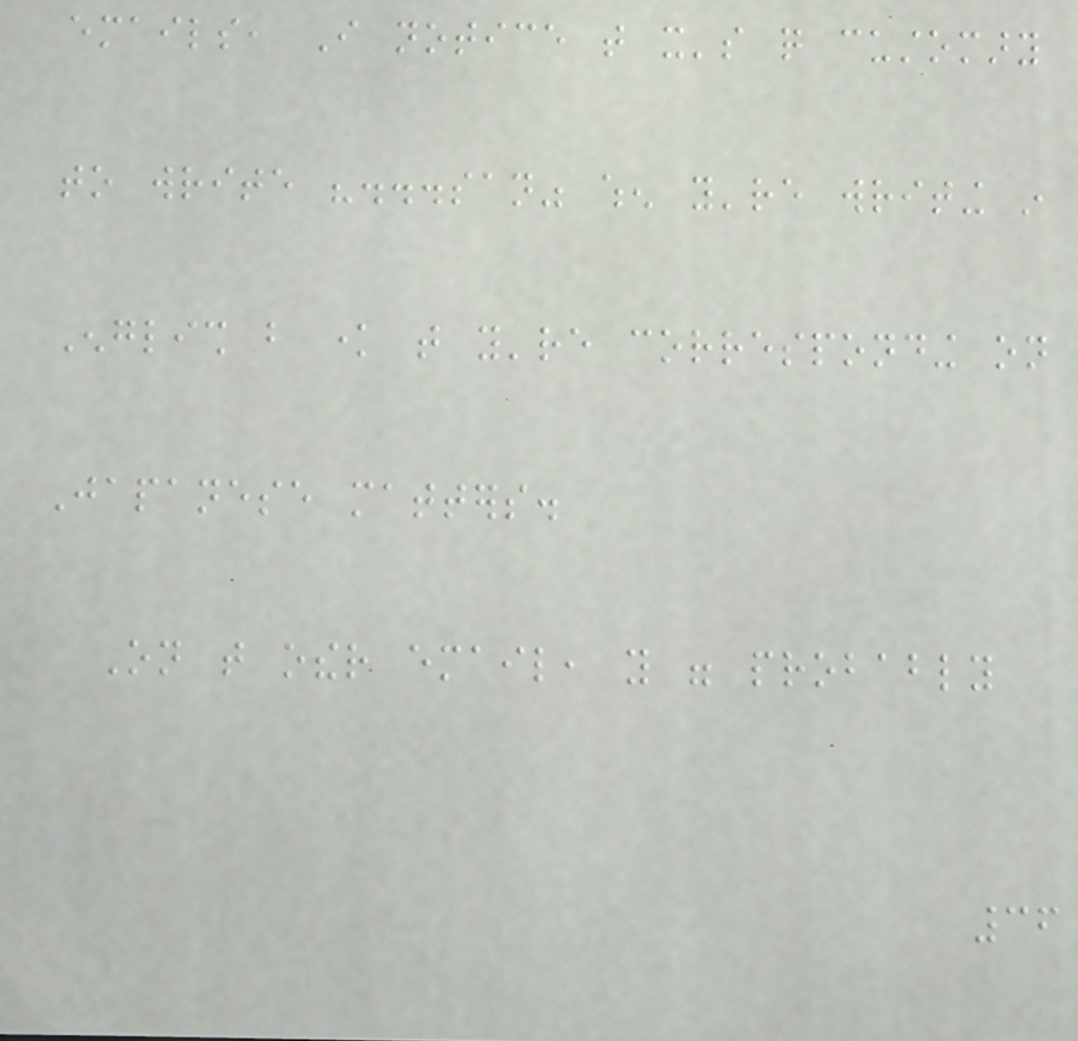emails, I notice that it's quite customary
to write "...san" when you're writing in
English but know that you're corresponding on
Japanese matters.
On that other email, you were probably
36
